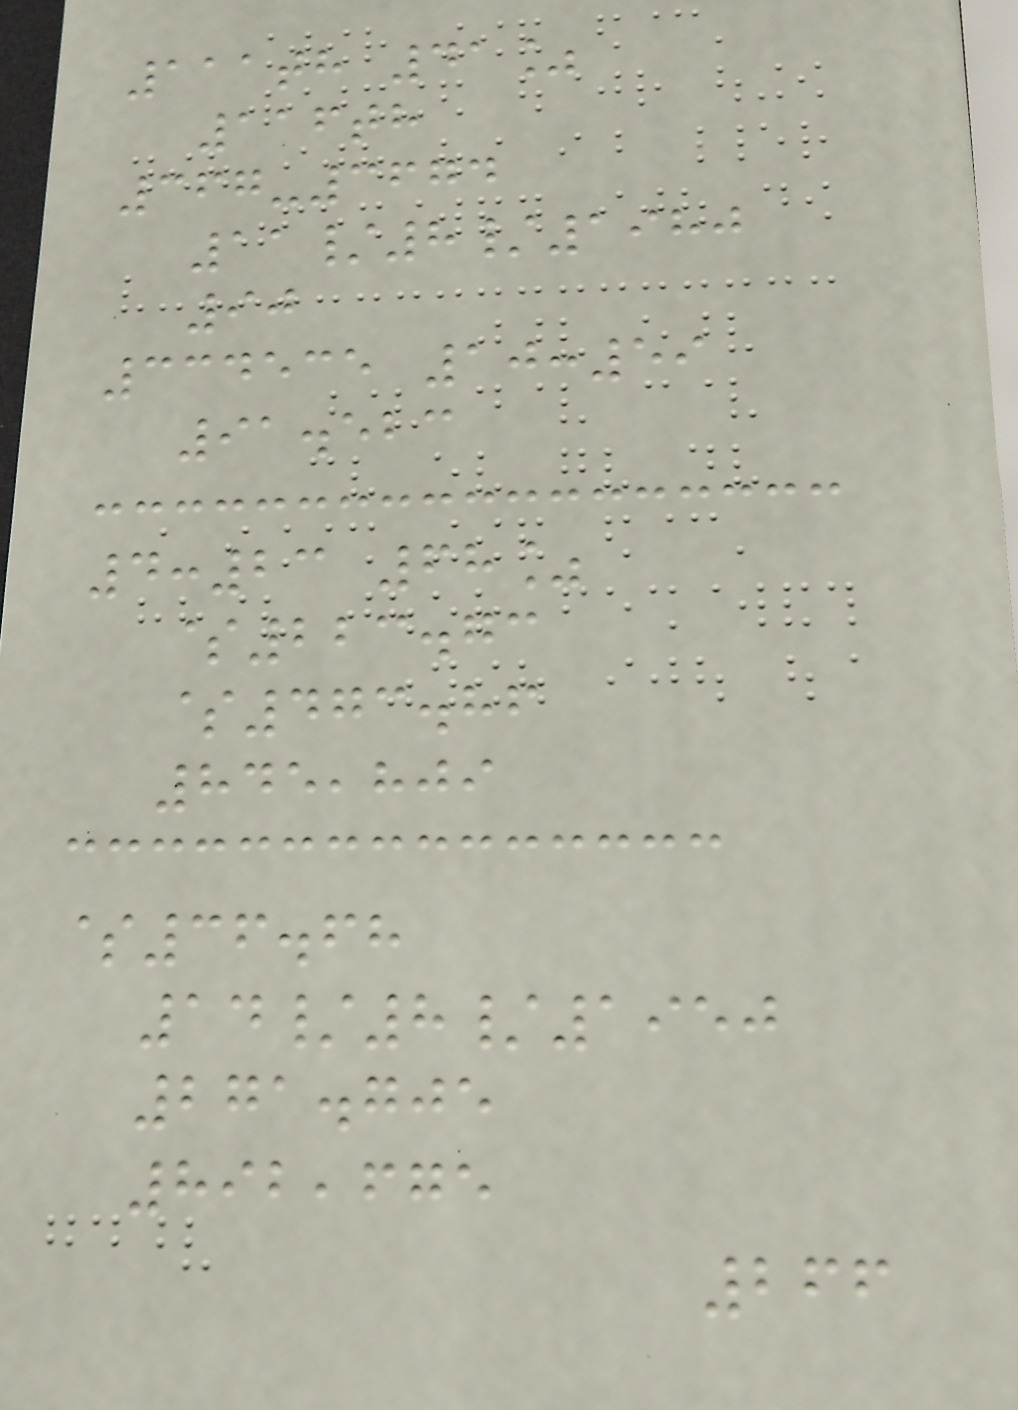111th 41%
116th
367-3674
11/8/1980
90
334535 10:59
91.523
4:23 68%
$223.73
$473.86
845,809
$36.68
14/8/1950
271.705
892,675
266
